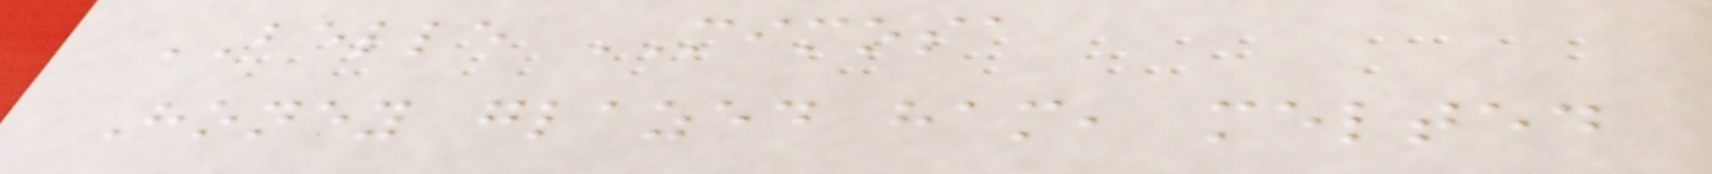BELLE MIMOSA
Honey glazed ham, melted
